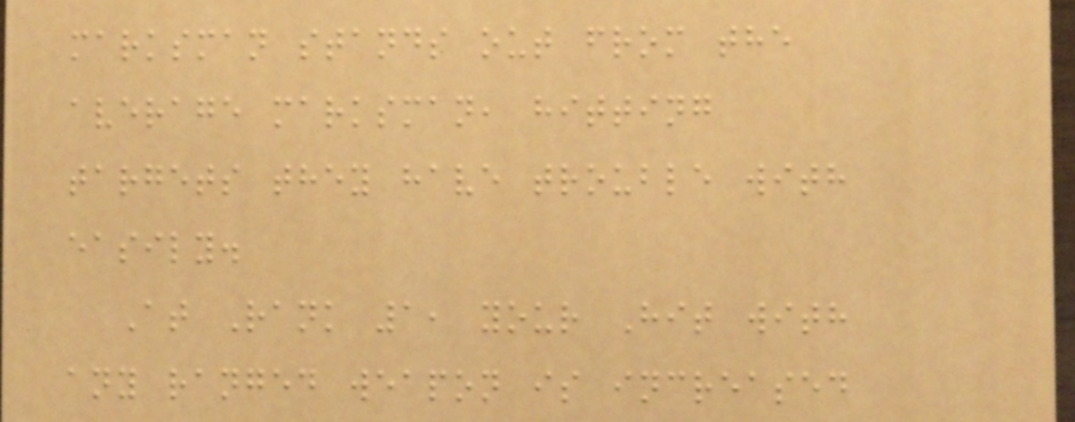marksman stands out from the
average marksman, hitting
targets they have trouble with
easily.
At Rank 1, your Hit with
any ranged weapon is increased
